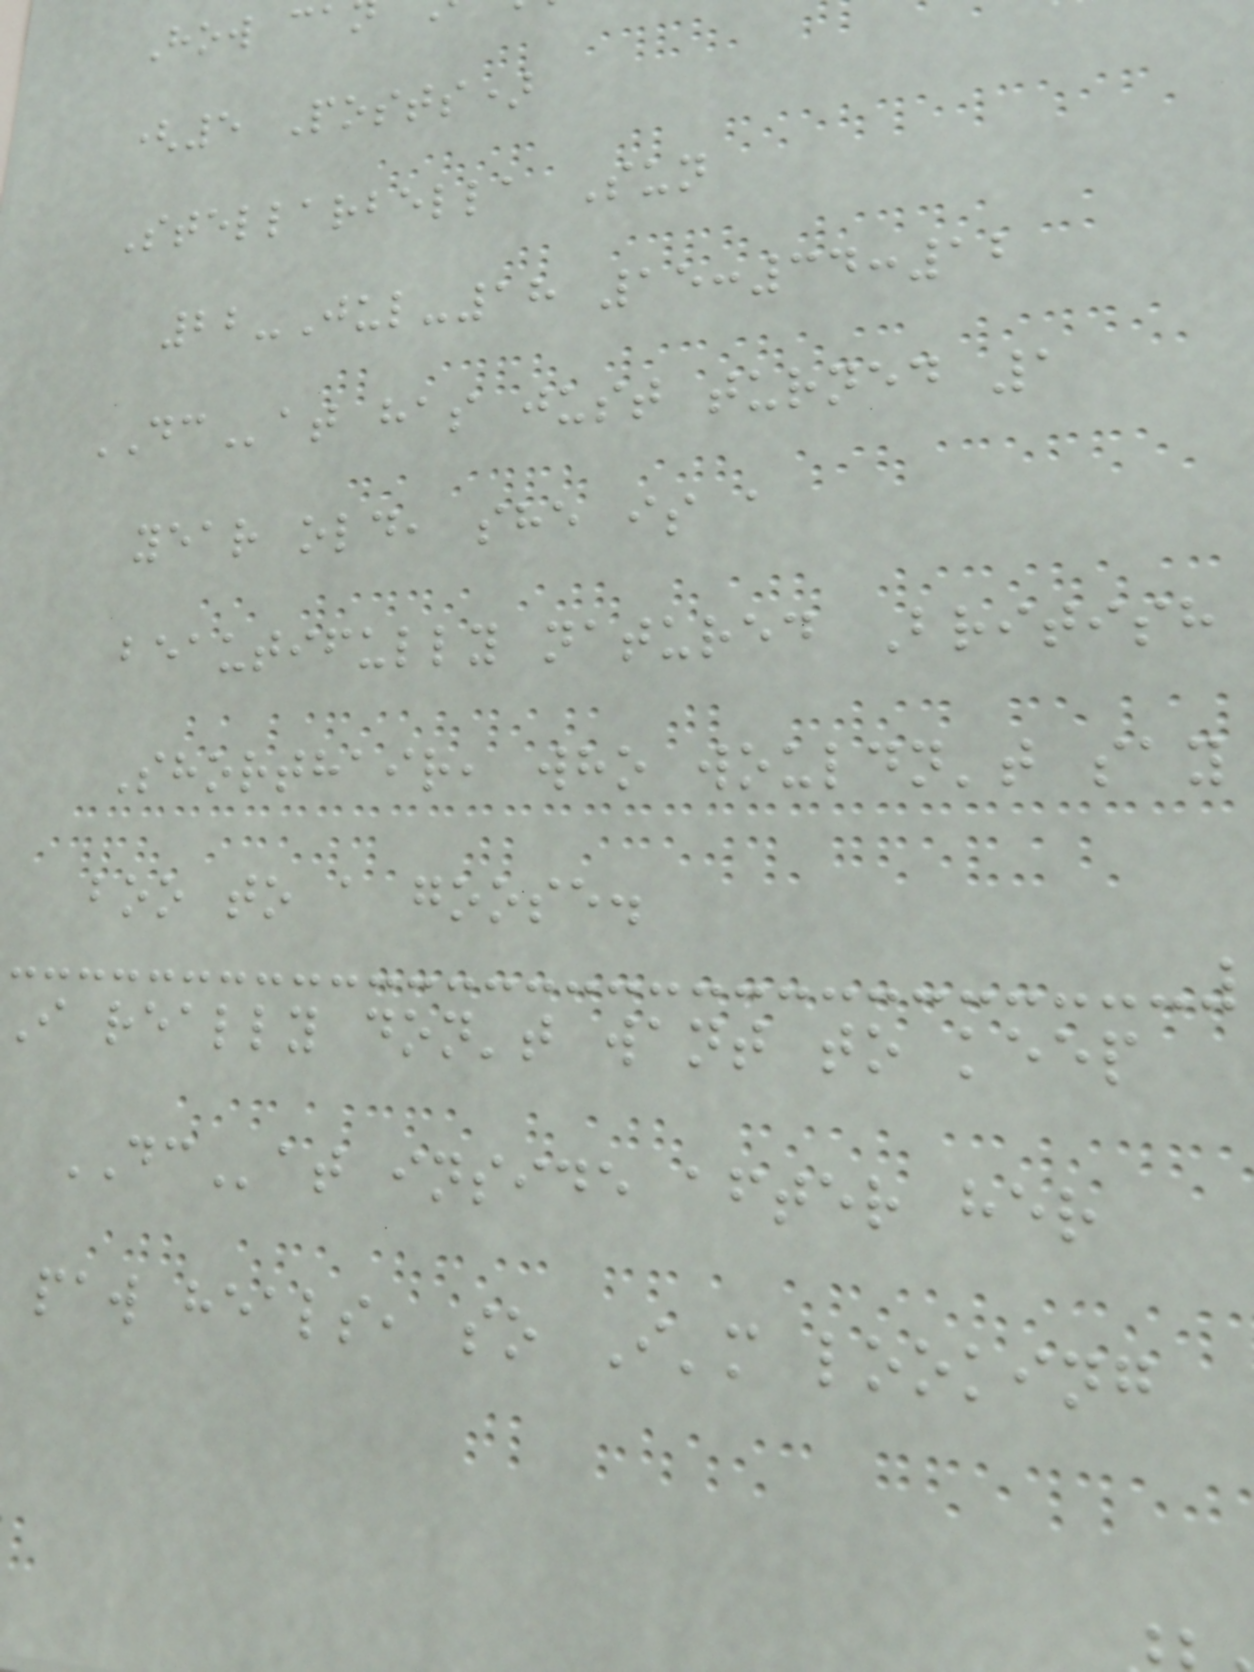(5 Posts)
Stellarbella Sun
22-Jul-18 15:34:12
DCat has just turned 1
year old, she is a
beautifully natured British
Shorthair, who wouldn't say
boo to a goose.
I really don't want to keep
DCat inside after her
paw heals, so I'm looking
